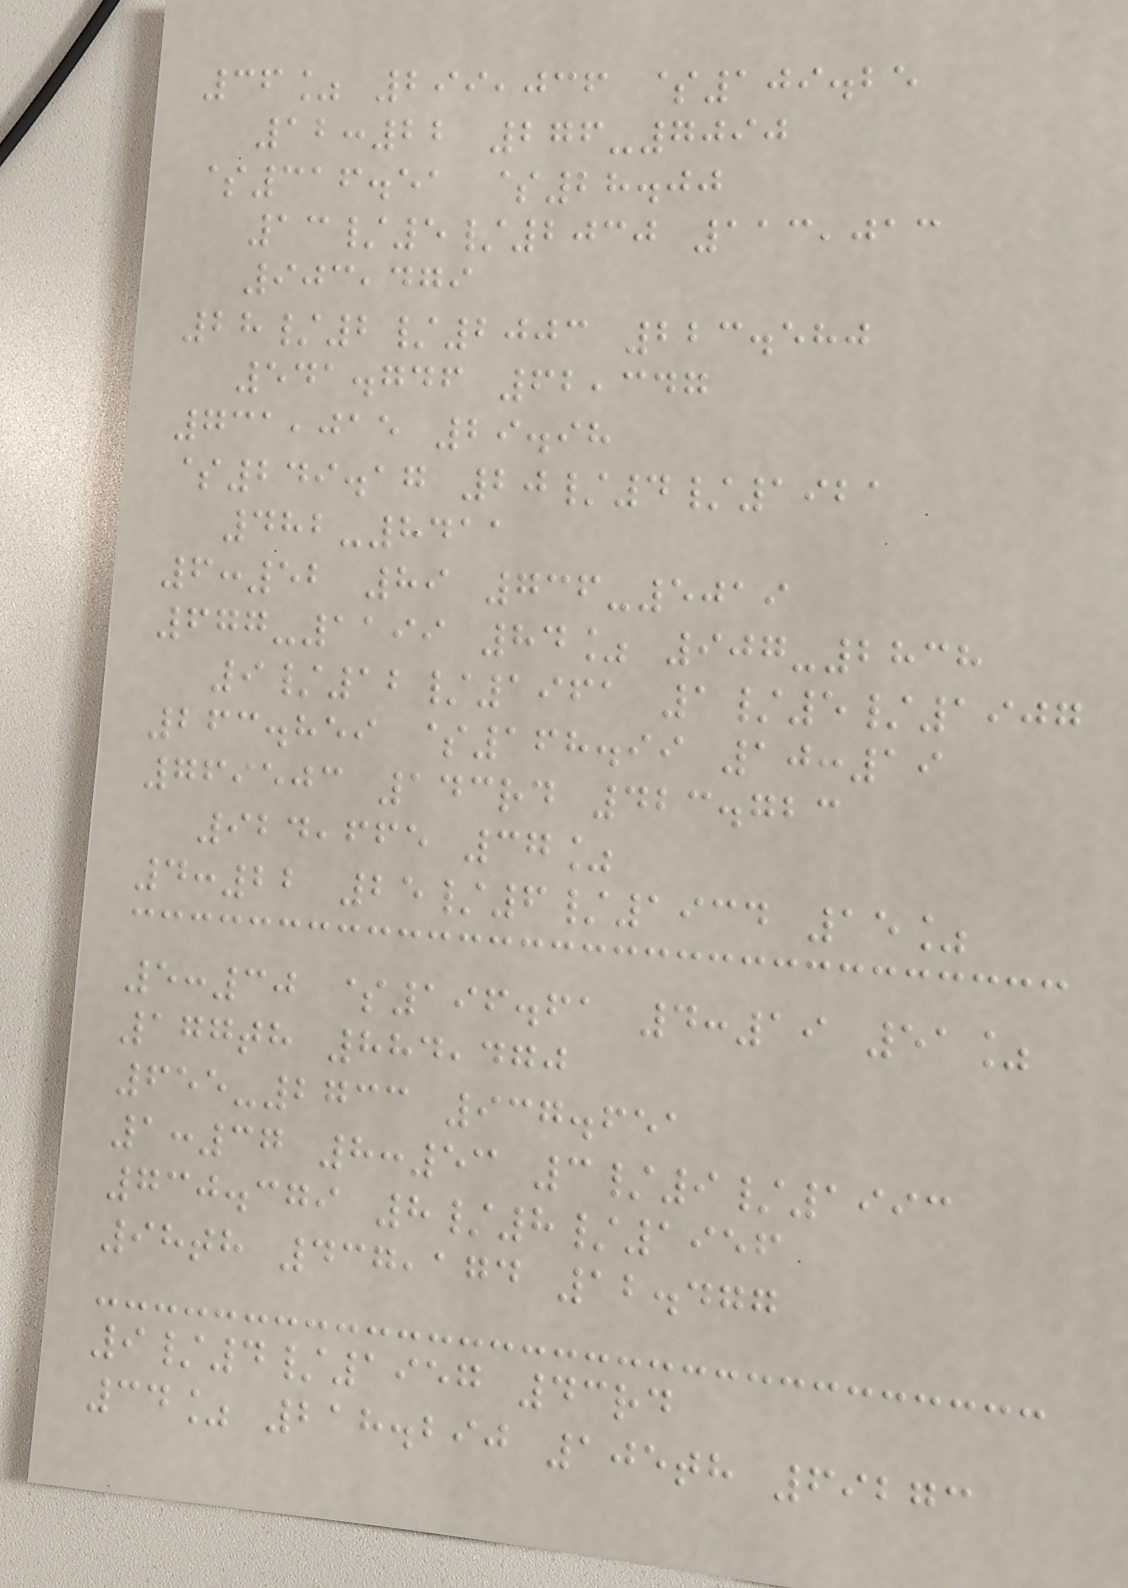36% 299,036 $109.25
12:22 276-7090
$316.51 $28.00
13/5/2030 113,013
903,479
28/2/2003 223.580
541.746 62,347
731,015 29.98
$249.17 20/4/1921
482-8411
6:52 89 736-5019
677-1199 84% 907-2838
9/12/1961 1/5/1907
263.859 $168.99 10:19
769503 143rd 423.723
924,665 37%
4:22 25/6/1934 15%
5:30 $196.61 4:19 51%
177th 884,470
655-2733 937.651
1:37 8:53 3/9/1993
730.379 8/8/1956
98th 437,174 12.477
9/4/1957 43rd
34% 218.290 105th 69273
